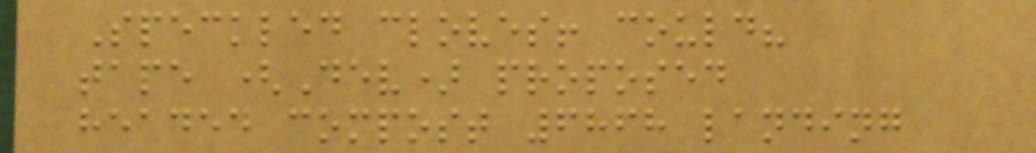Speckled cloves! could?
tape (Dev) proposed
headed compost 6868 landing
